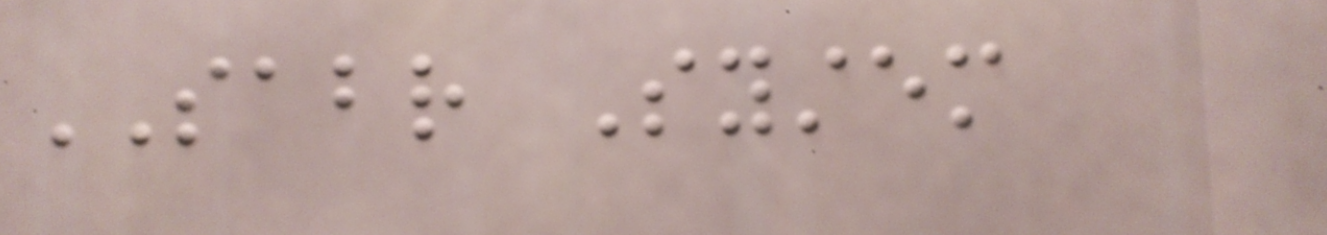SABR System
